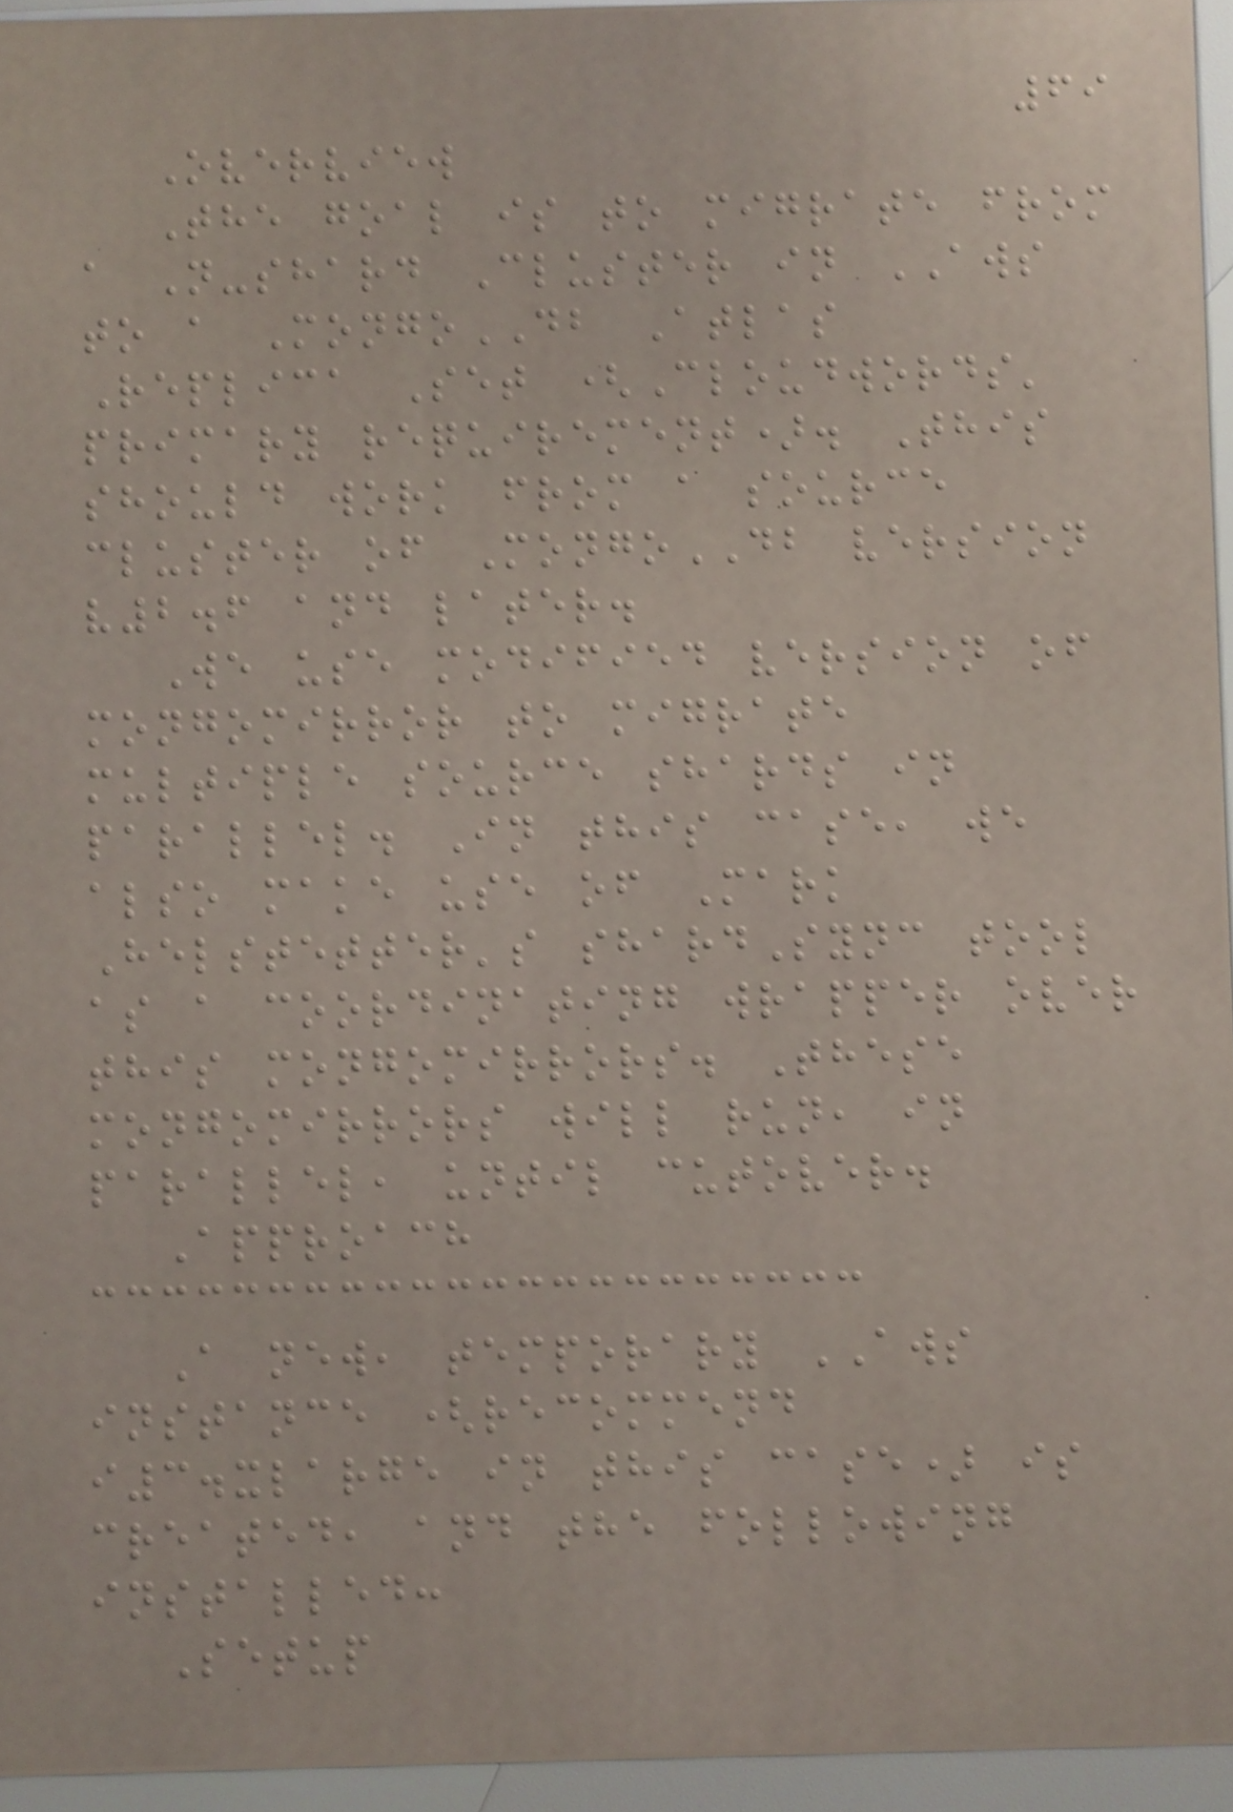69
Overview
The goal is to migrate from
a N-shard Cluster in AWS
to a MongoDB Atlas
Replica Set (Cloudwords'
primary requirement). This
should work from a source
cluster of MongoDB version
v2.6 and later.
We use modified version of
mongomirror to migrate
multiple source shards in
parallel. In this case, we
also make use of Mark
Helstetter's shardSync tool
as a coordinating wrapper over
this mongomirrors. These
mongomirrors will run, in
parallel, until cutover.
Approach
A new, temporary AWS
instance (recommend
i3.xlarge in this case) is
created, and the following
installed:
Setup
